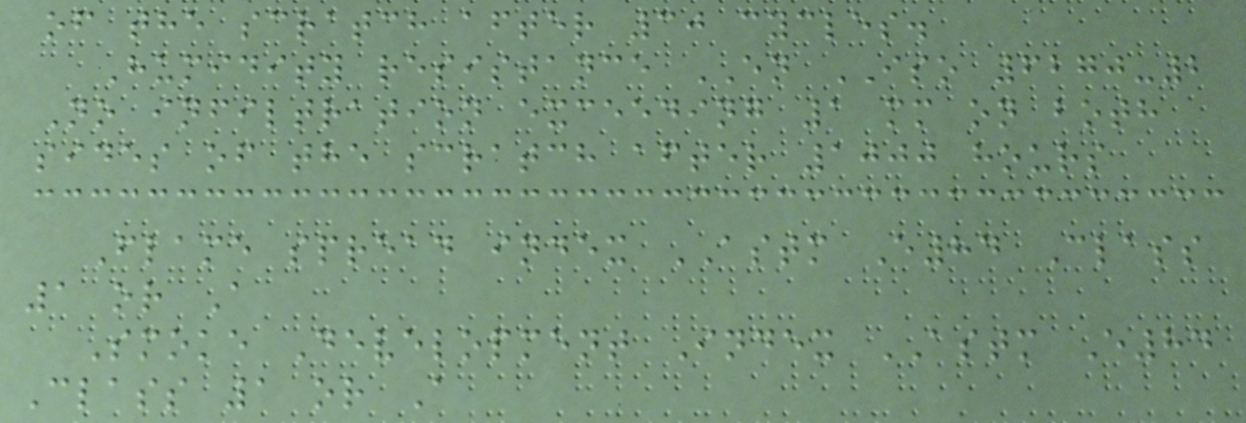of the scratch after 30 cycles.
Humidity resistance EN ISO 6270-2
No infiltration exceeding 1 mm on both
sides of the scratch after 1000 hours
Flame spread index ASTM E84 Class
1 or A
Smoke Development Index ASTM E84
Class 1 or A
